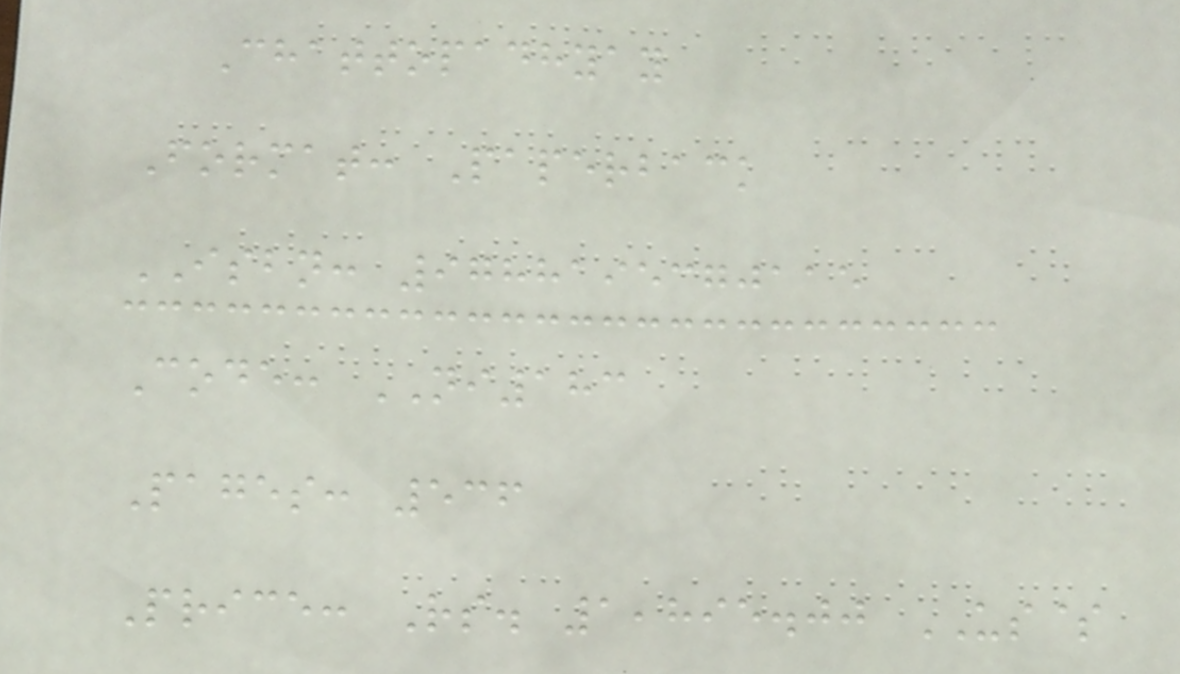Chattopadhyay
Format: Paperback
ISBN: 9788195370115
Code: NI183
Pages: 536
Price: Rs. 1,895.00 US$
